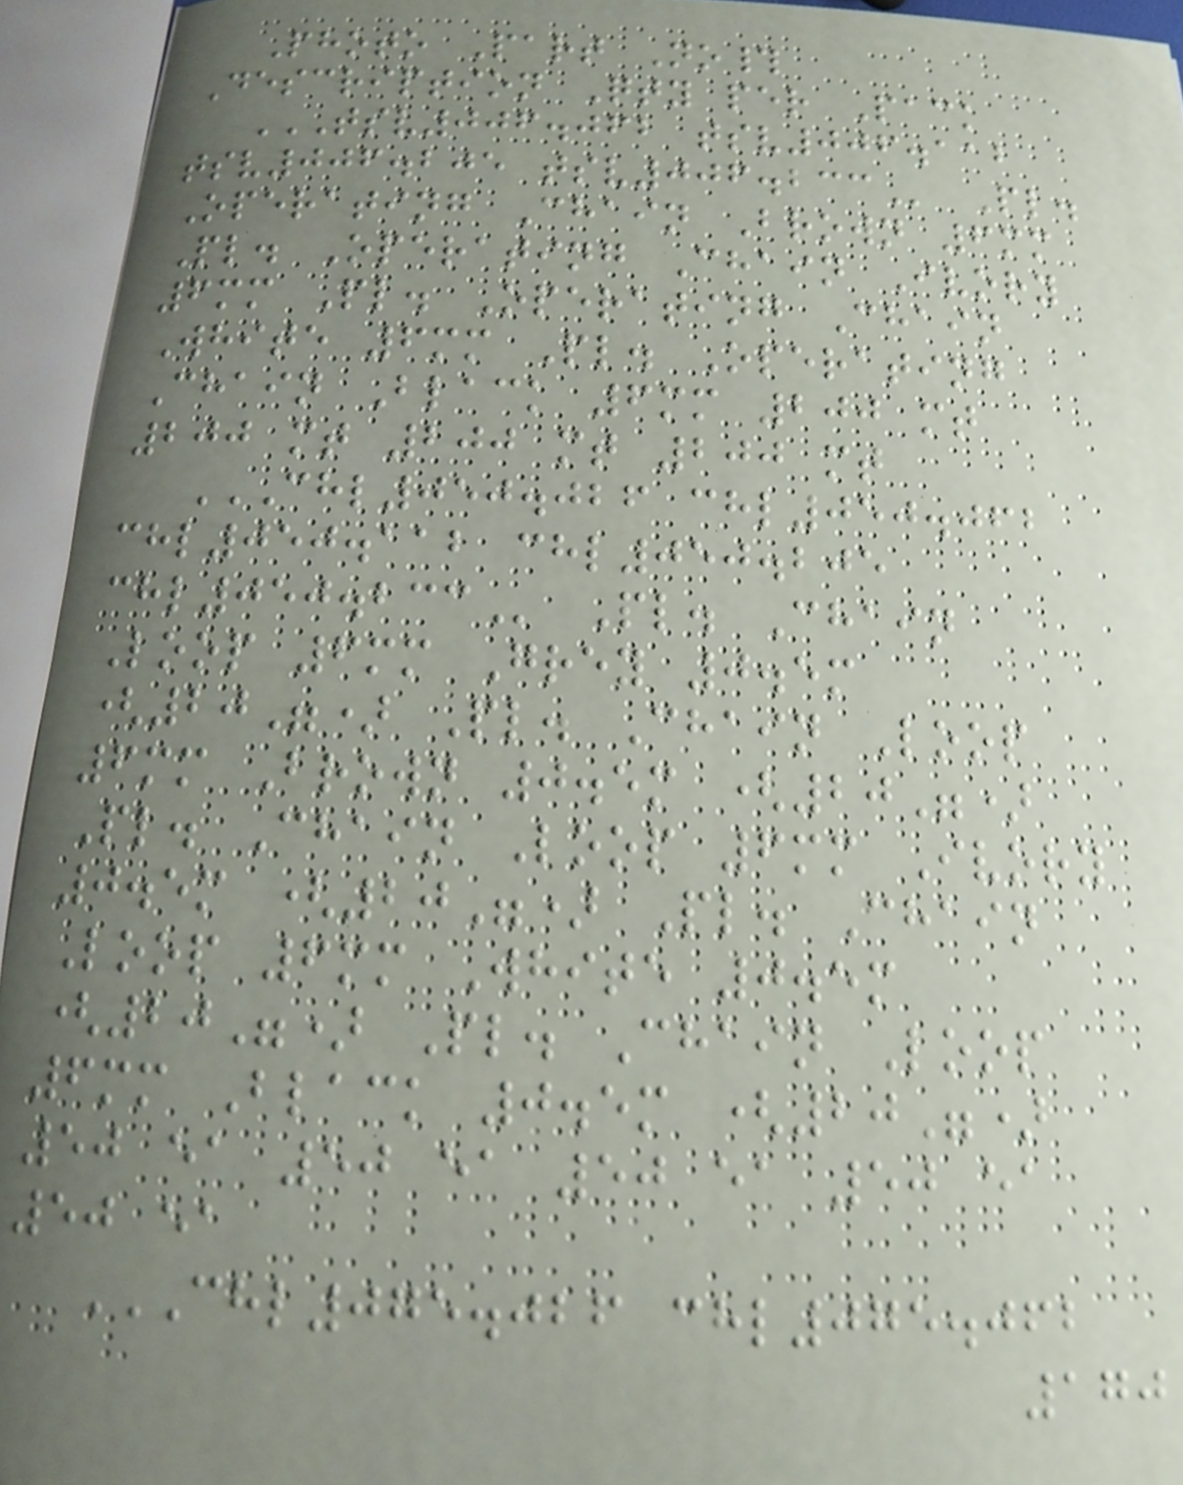Photo Part No#
Description Qty per Pack
TSV006.062 TSV006.112
TSV006.205 TSV006.233 Pl.
Operating Chain Brown 6mm
Pl. Operating Chain Ivory
6mm Pl. Operating Chain
White 6mm Pl. Operating
Chain Black 6mm 200 mt
200 mt 200 mt 200 mt
CHL050.026 CHL050.062
CHL050.112 CHL050.205
CHL050.233 Pl. Chain
Loop 6mm Grey 0.5m
(20") Pl. Chain Loop
6mm Brown 0.5m (20")
Pl. Chain Loop 6mm Ivory
0.5m (20") Pl. Chain
Loop 6mm White 0.5m
(20") Pl. Chain Loop
6mm Black 0.5m (20")
50 ea 50 ea 50 ea 50 ea
50 ea
CHL075.026 CHL075.062
170
